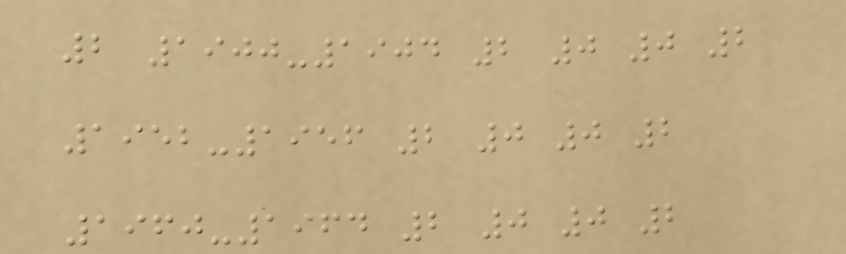2 1900-1904 2 0 0 2
1952-1956 2 0 0 2
1960-1964 2 0 0 2
